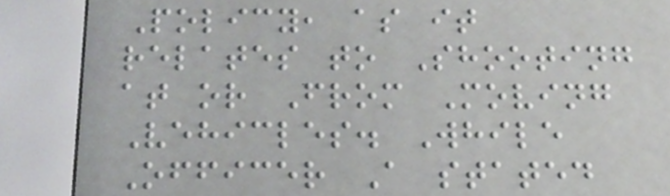Policy, as it
relates to Shooting
at or From Moving
Vehicles. While
Officer A stated
